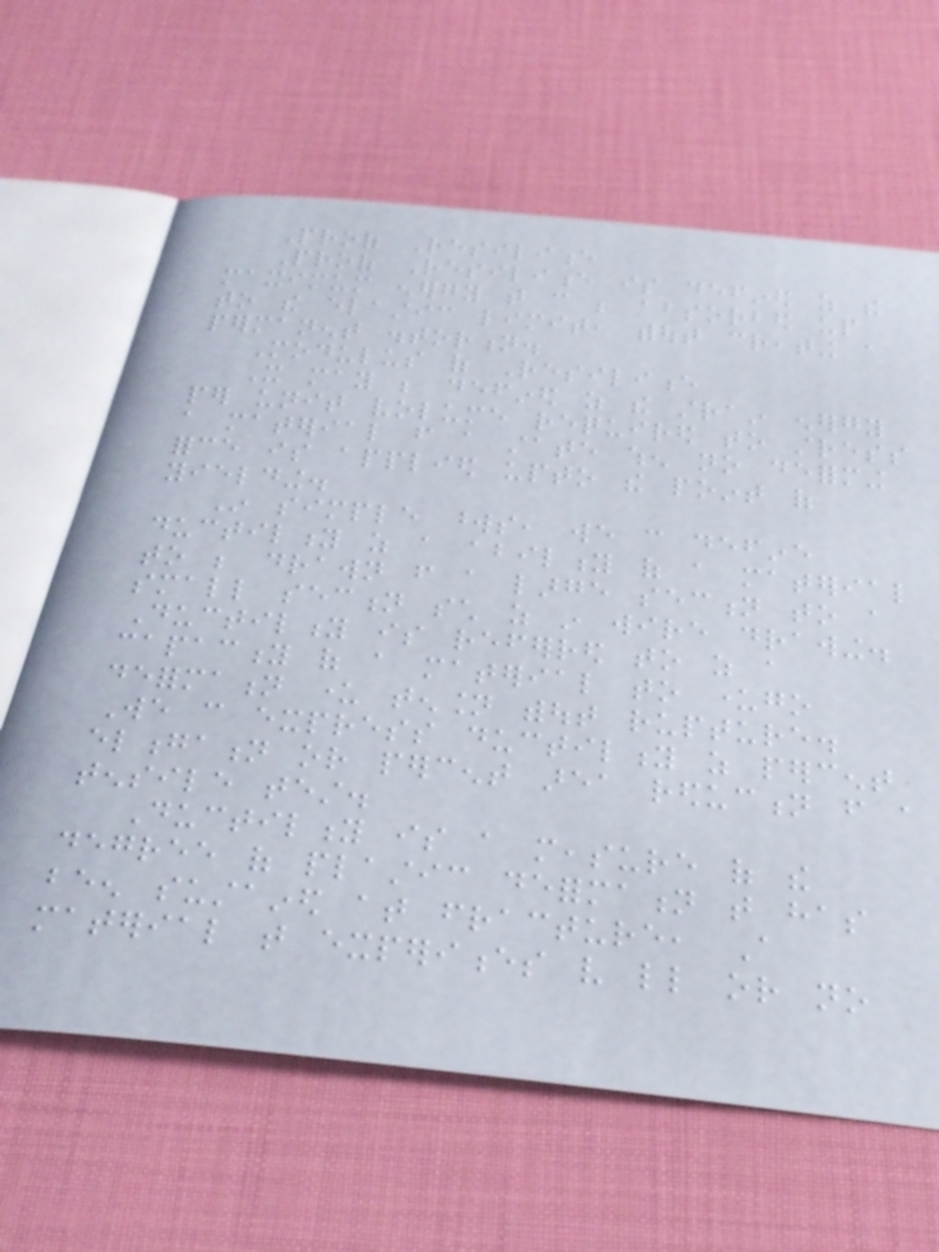Proof Resilience
Proof Resilience is defined as the
maximum energy that can be absorbed up
to the elastic limit, without creating a
permanent distortion.
Modulus of Resilience
It may be defined as the strain energy
per unit volume required to stress
a material from a state when no deforming
force is applied upto the point of
yielding.
In simple words, we can define
ductility as a ability of a material
to be drawn from a large section to a
small section such as in wire drawing.
Ductility is referred to as a
capacity of a material to undergo
deformation under tension without rupture.
We can express ductility as percent
elongation or percent area reduction from a
tensile test.
Ductility is a measure of the
degree of plastic deformation that has
been sustained at fracture, A
material that experiences very little or no
